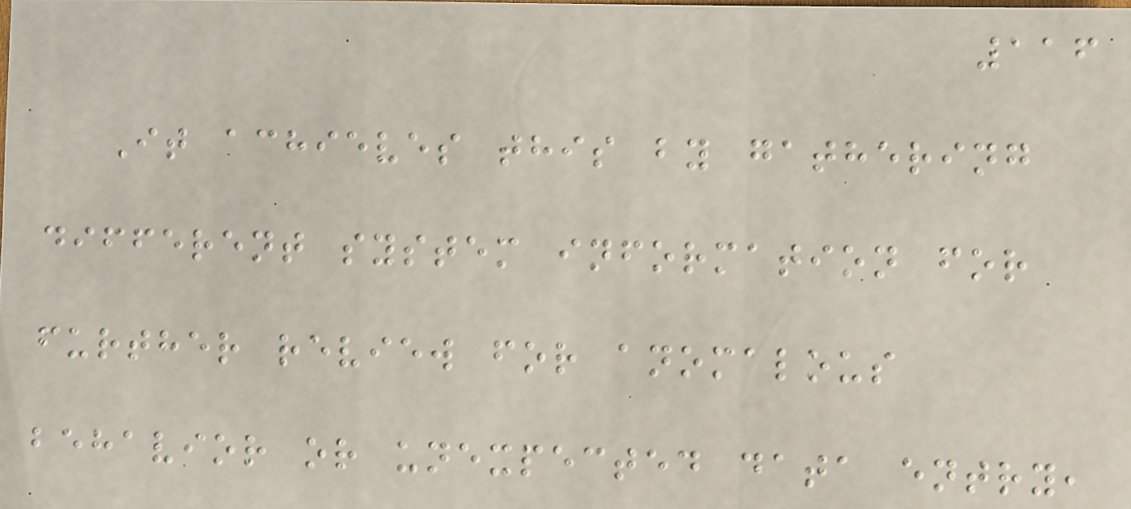116
It achieves this by gathering
different system information for
further review for anomalous
behavior or unexpected data entry,
